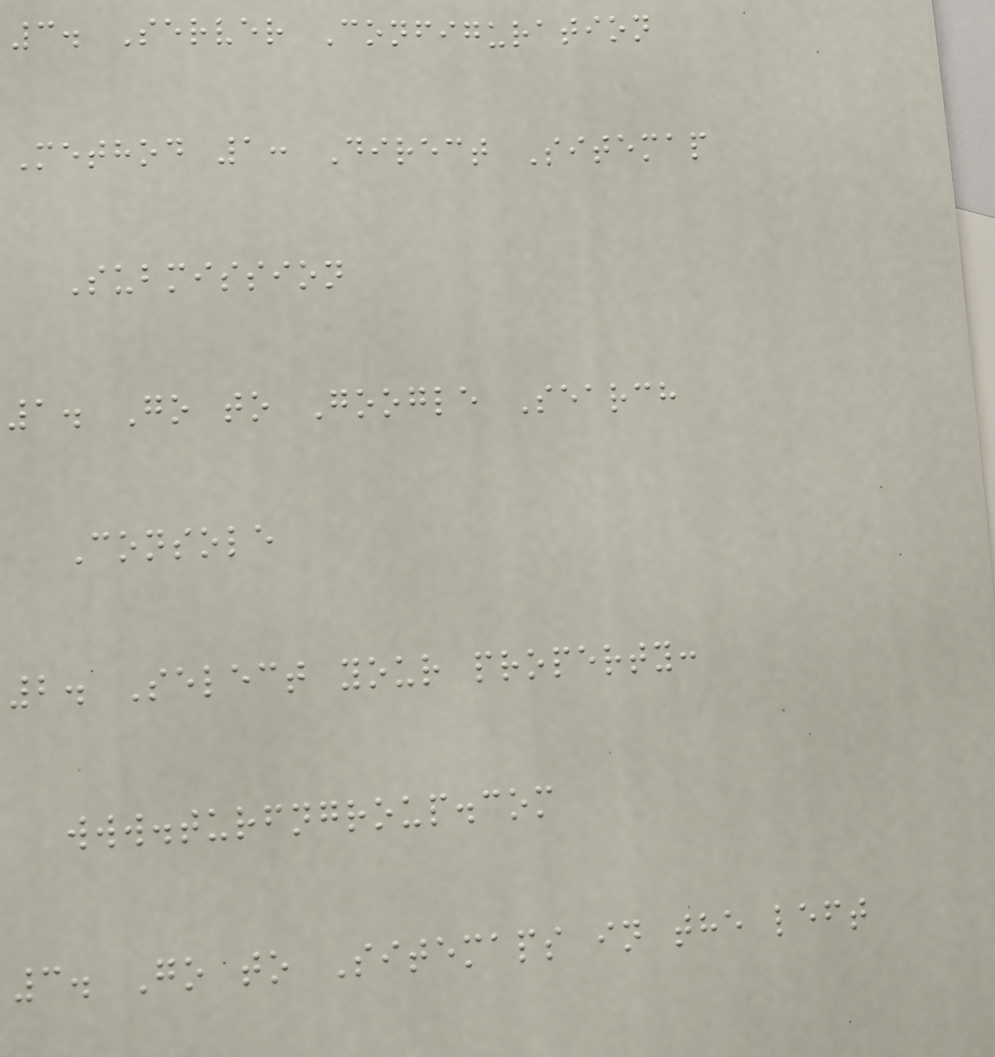3. Server Configuration
Method 1: Direct Sitemap
Submission
1. Go to Google Search
Console
2. Select your property:
www.turfngroup.com
3. Go to Sitemaps in the left
